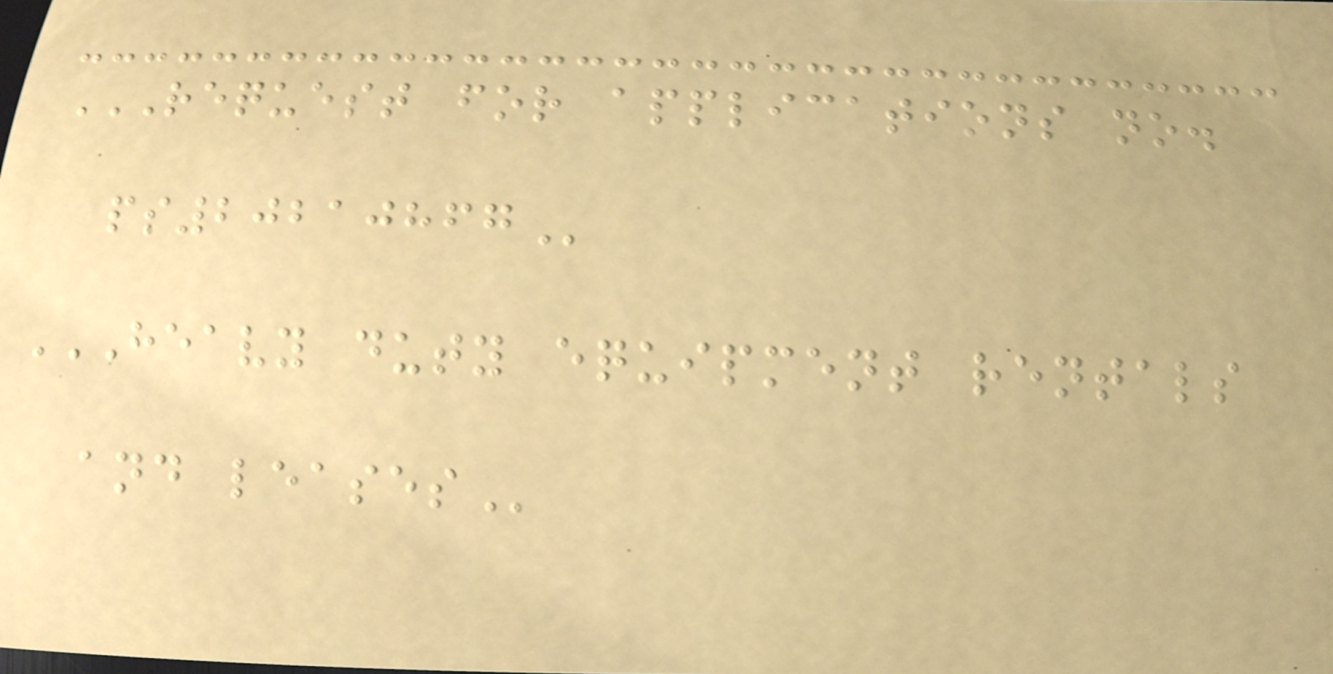REQUEST FOR APPLICATIONS NO.
PS20210867
HEAVY DUTY EQUIPMENT RENTALS
AND LEASES
